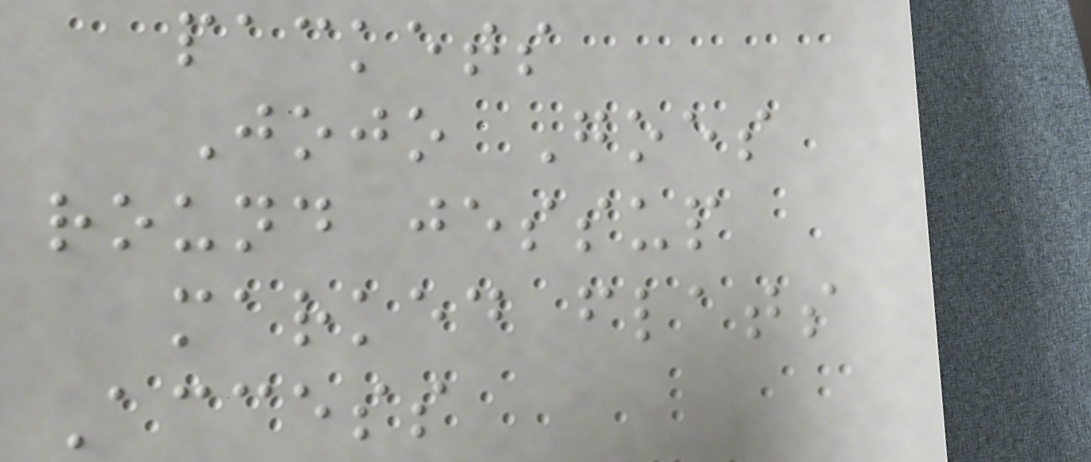packets
Jojo Goes
round jessup
marked flats
Access
